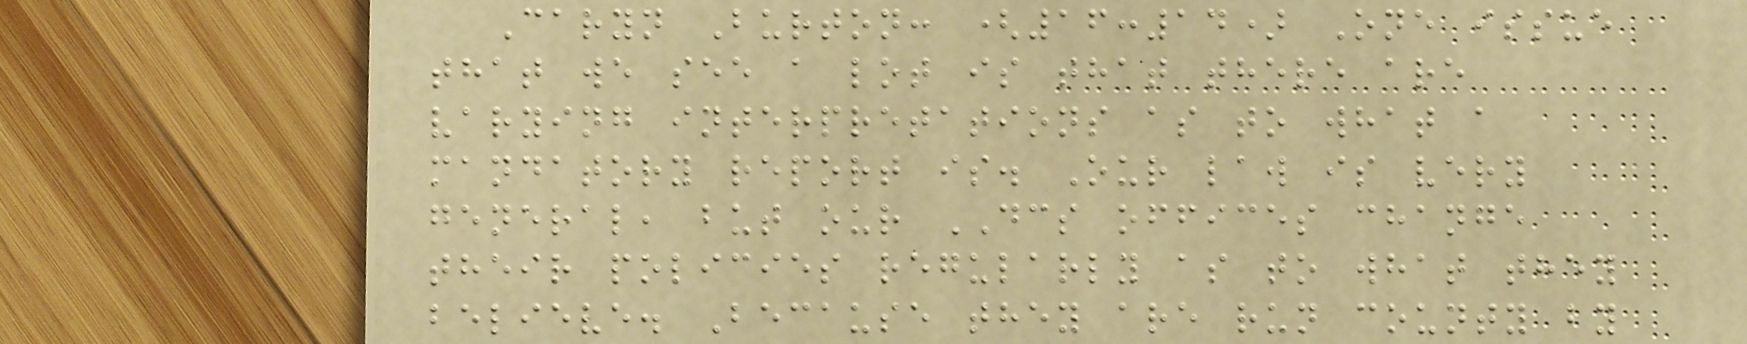Caryn Burton: (16:14) One issue
that we see a lot is that there are
varying interpretations as to what a
mandatory report is. Our law is very
general, but our DCS offices change
their policies regularly as to what they
believe. Because they are run county by
